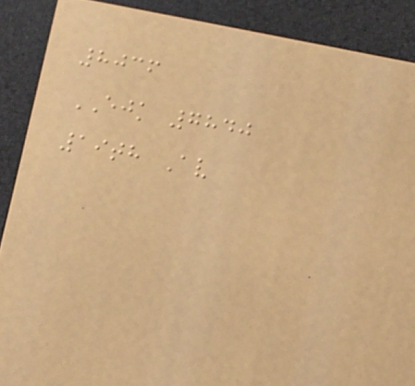8036
EJK 7840
19th Av
